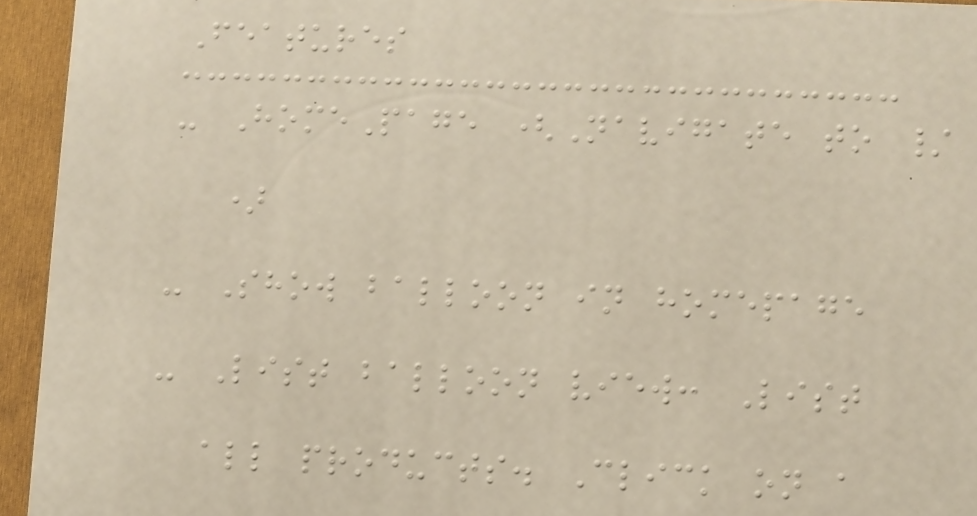Features
- HomePage (Navigate to /
)
- Show balloon in homepage
- List balloon view: List
all products. Click on a
